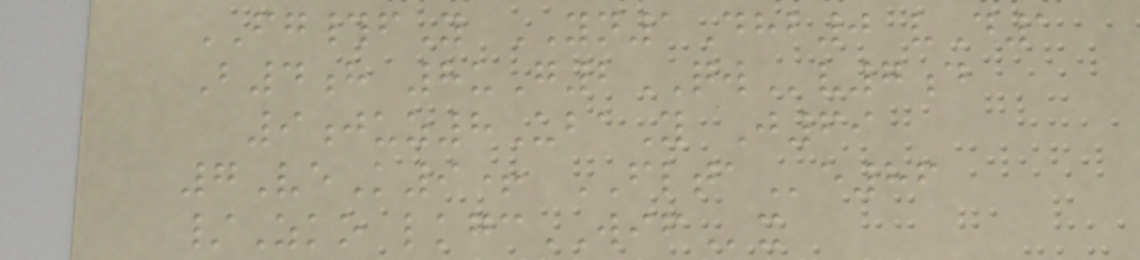FG#fY YN1Dhb0 vD1
B4h 8uG2QWv7d
9juz8UbaY J69
7VeK9+ FLTAe86
/Zko lkgcWIFx
